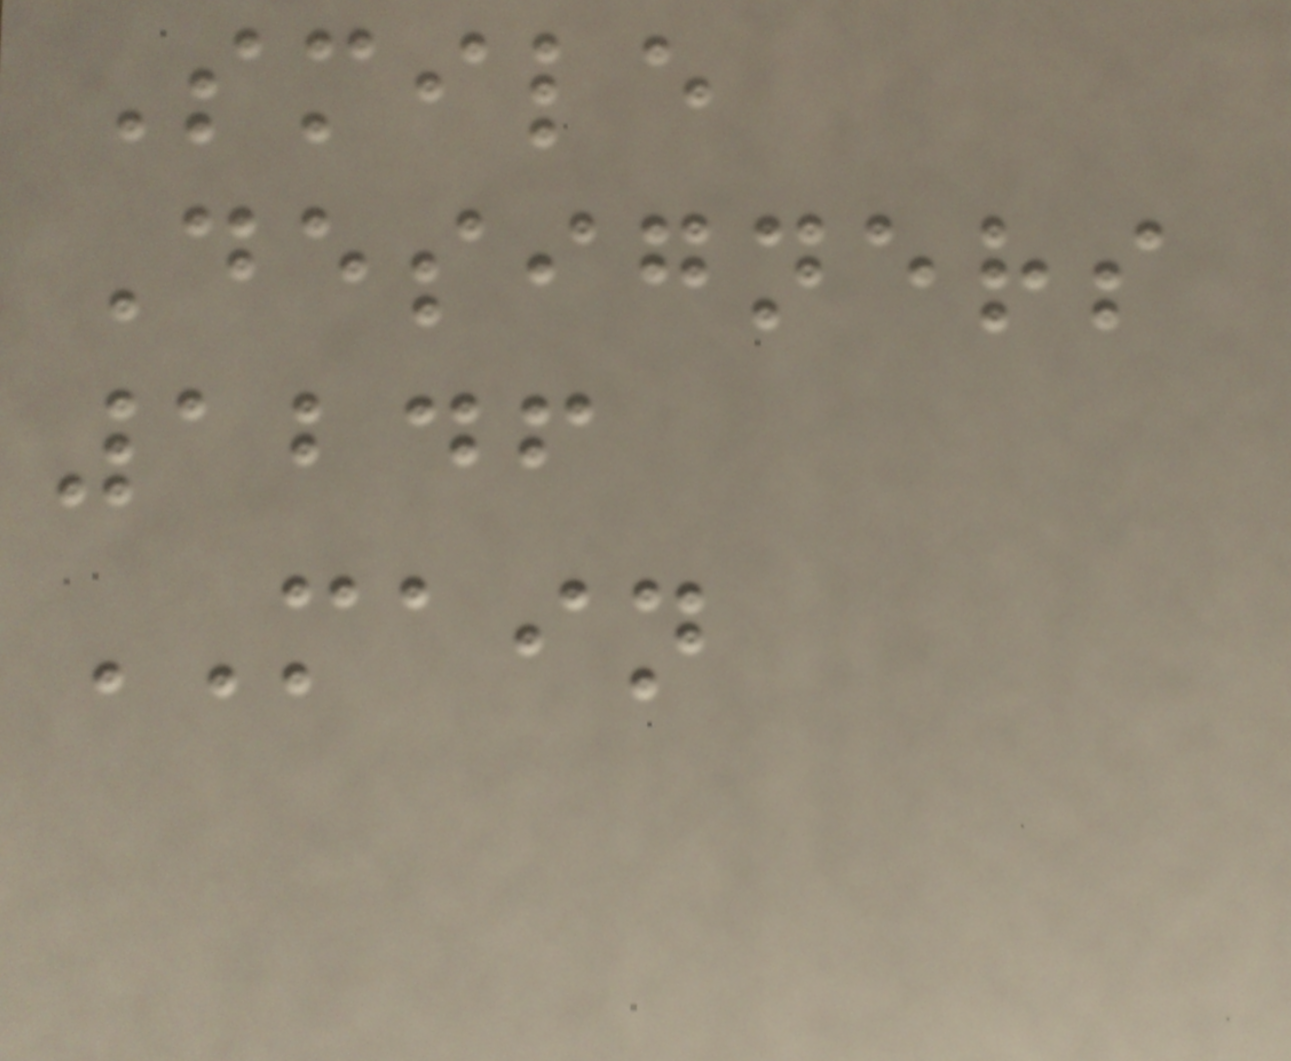Smile
Designers
1246
MAIN
